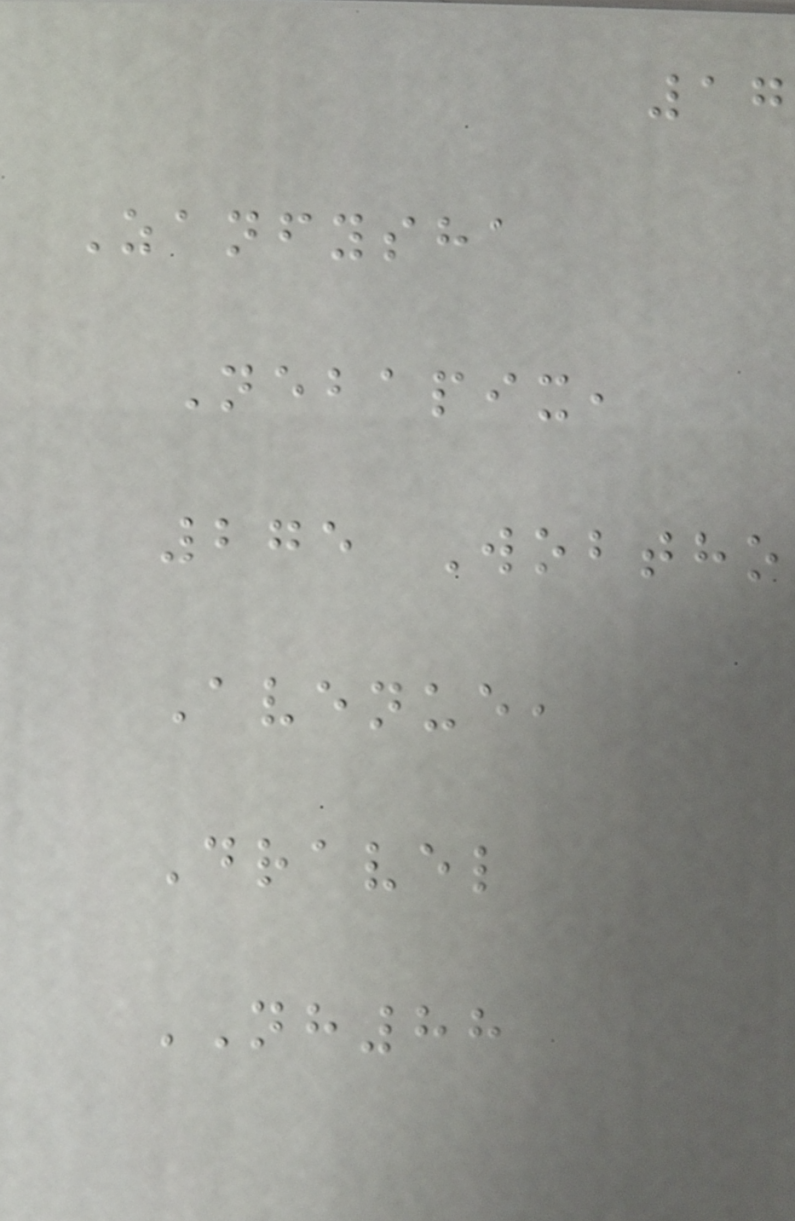17
Zanfysha
Nebapix,
275 Wobtho
Avenue,
Dravel
NH88
